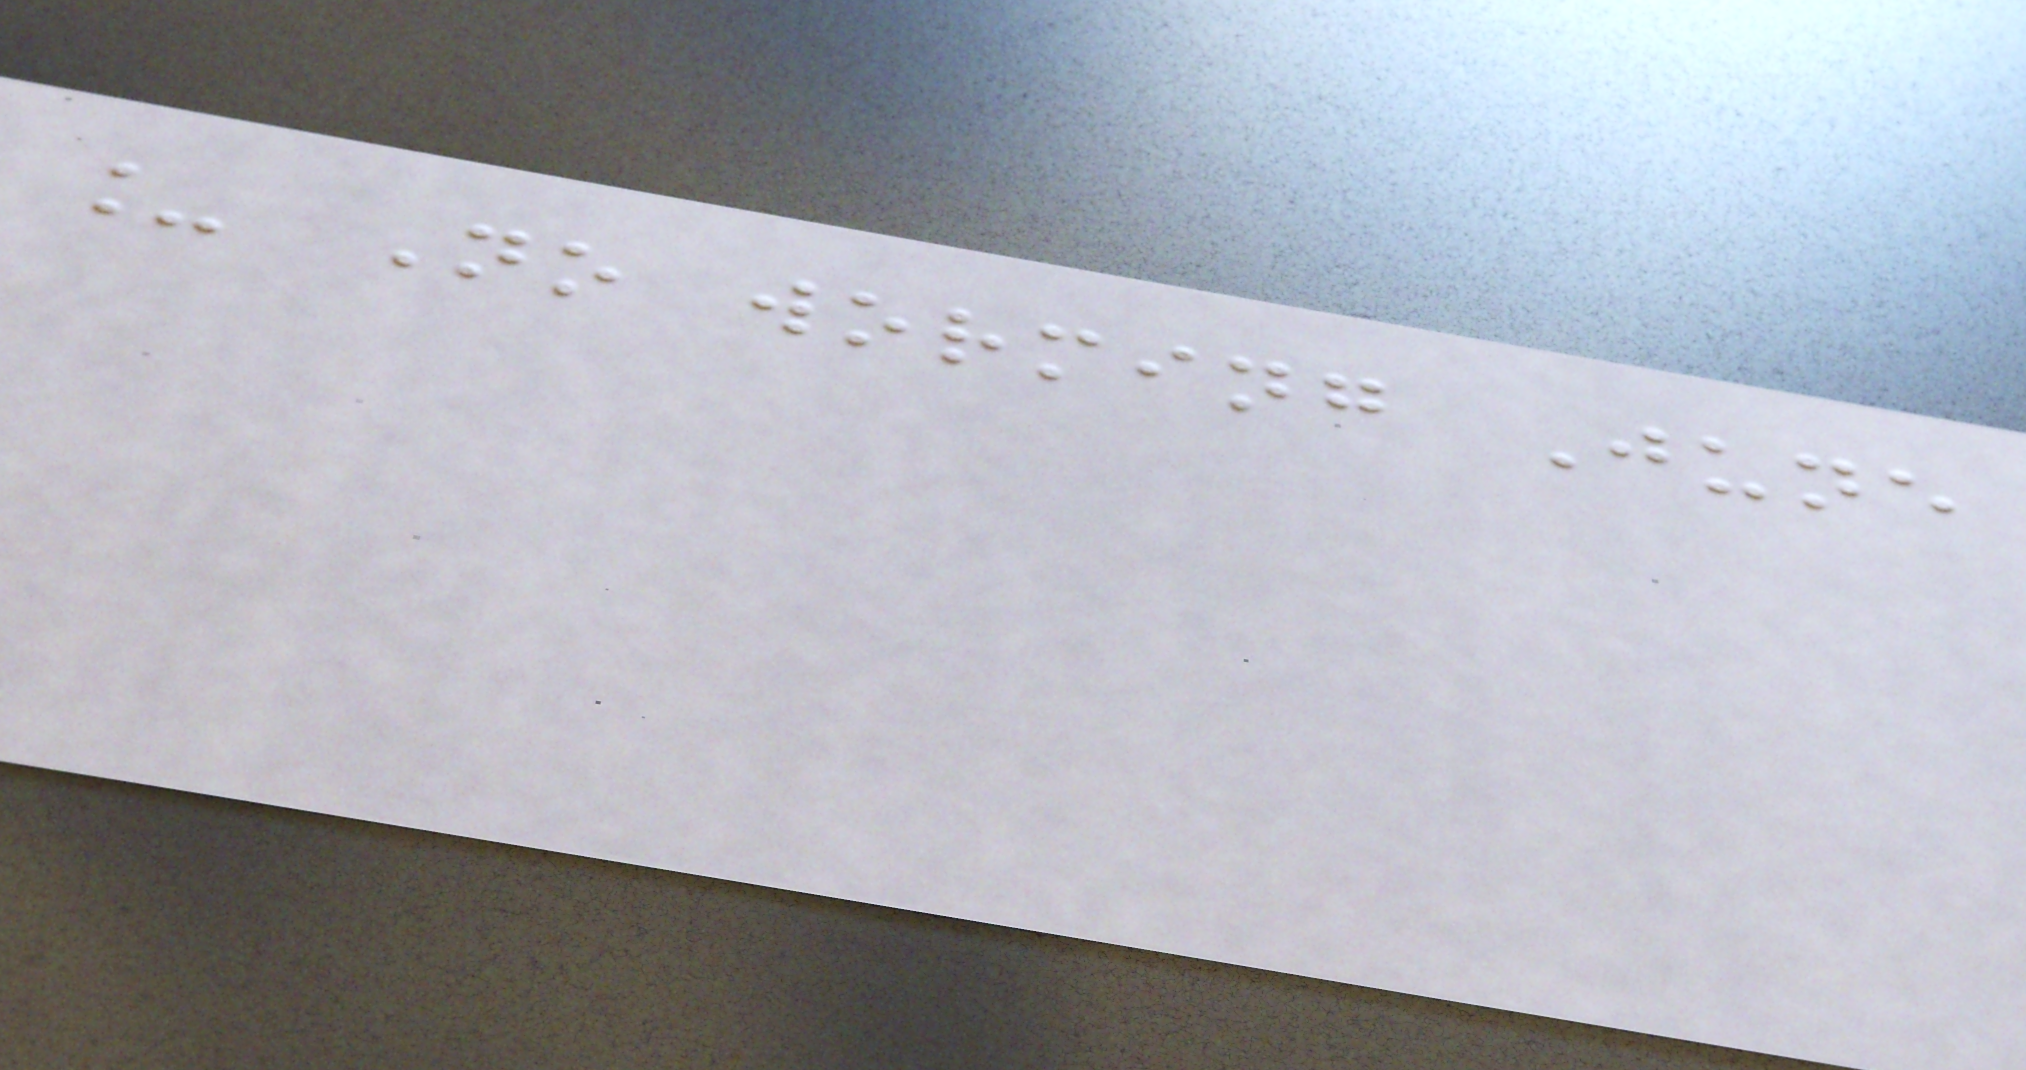_ No worming June
